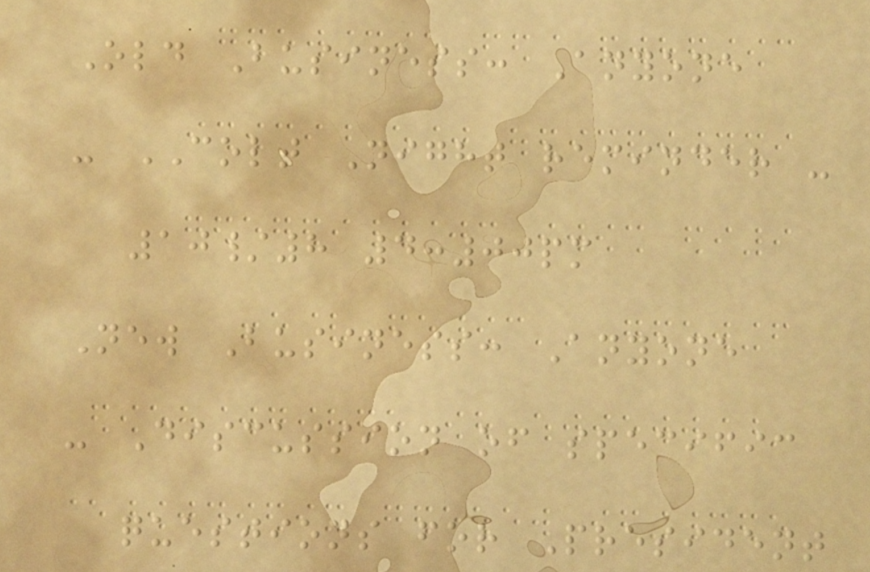Old Business: Anyone
- COLT Night reminder -
10/8 4:00pm
New Business: Anyone
- Discussion of specific
questions for President
